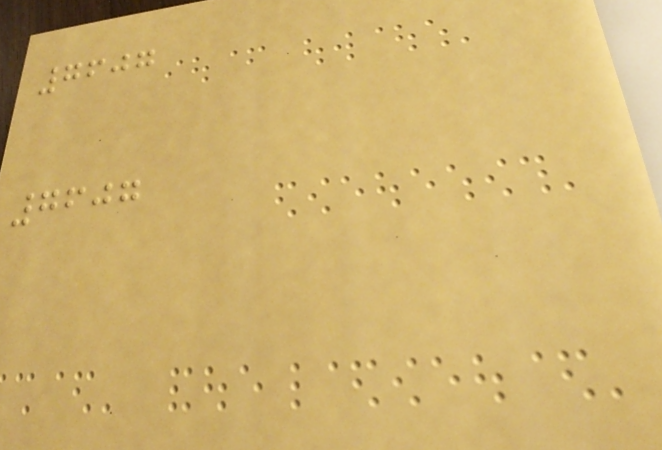7607
7607
